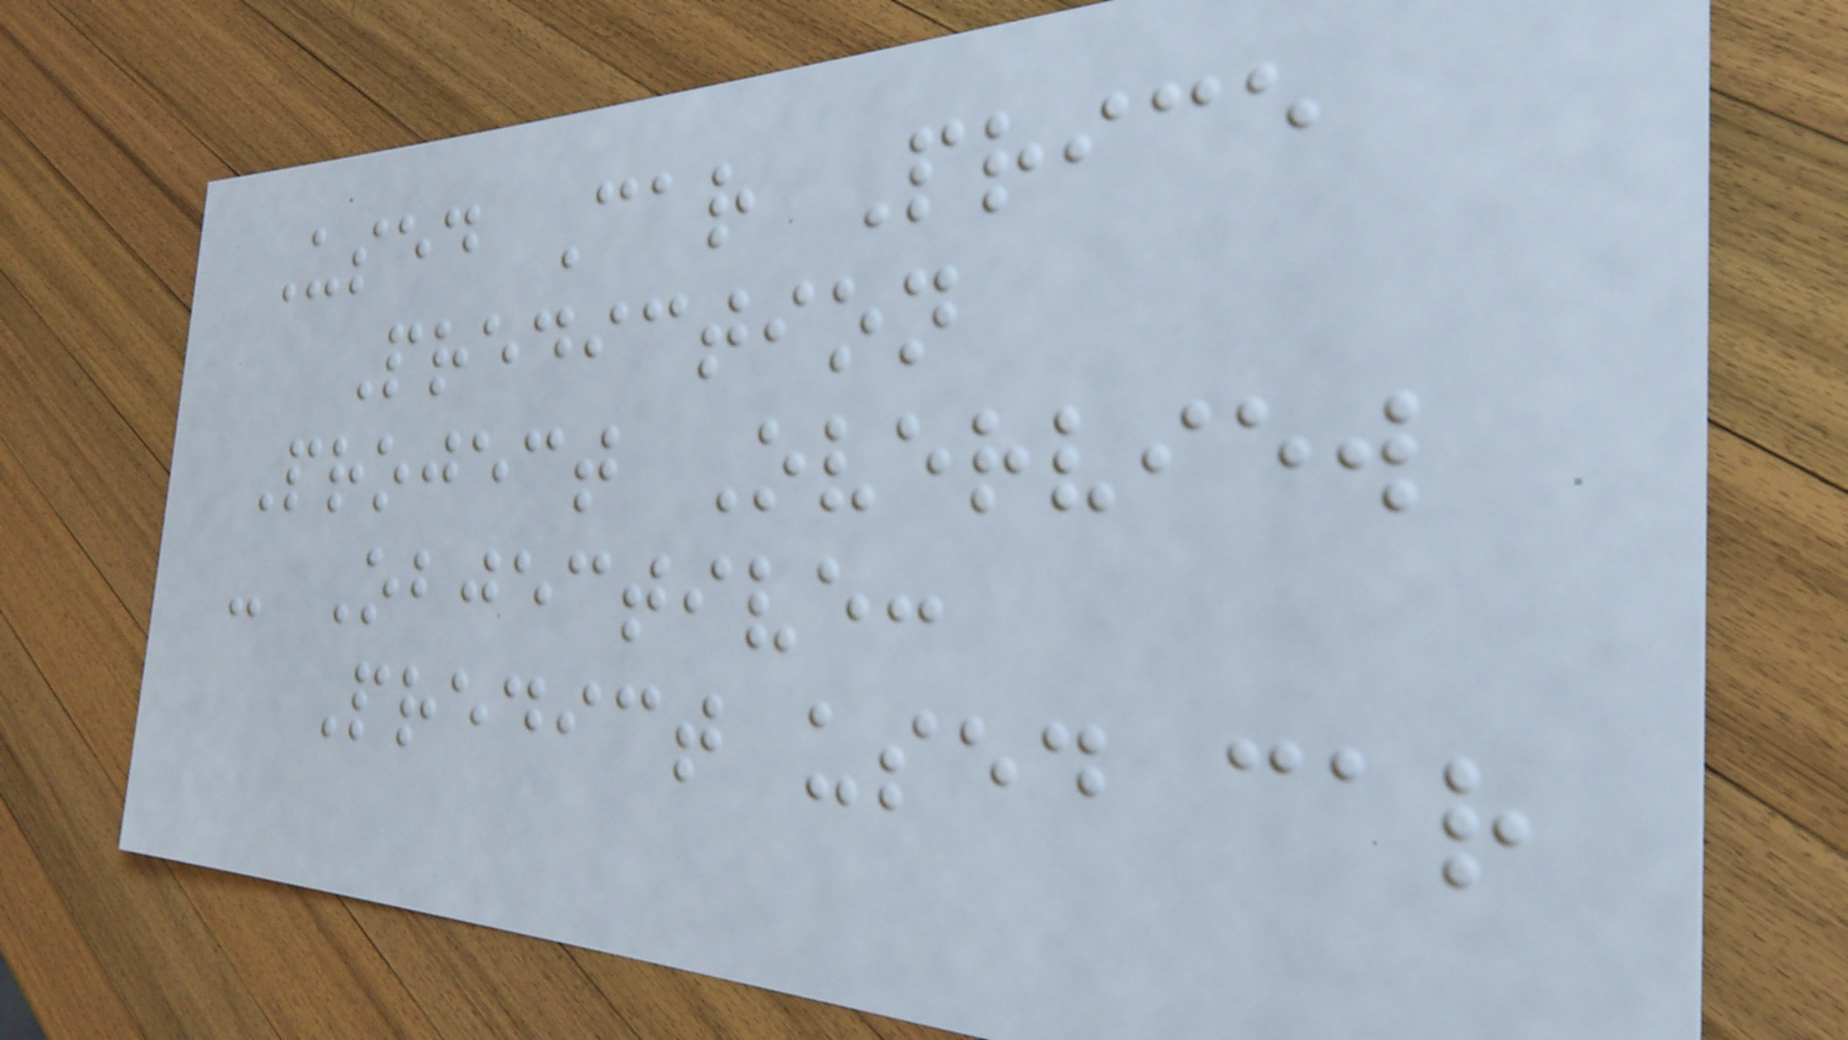Used Car Price
Prediction
Project Overview
- Objective:
Predict used car
